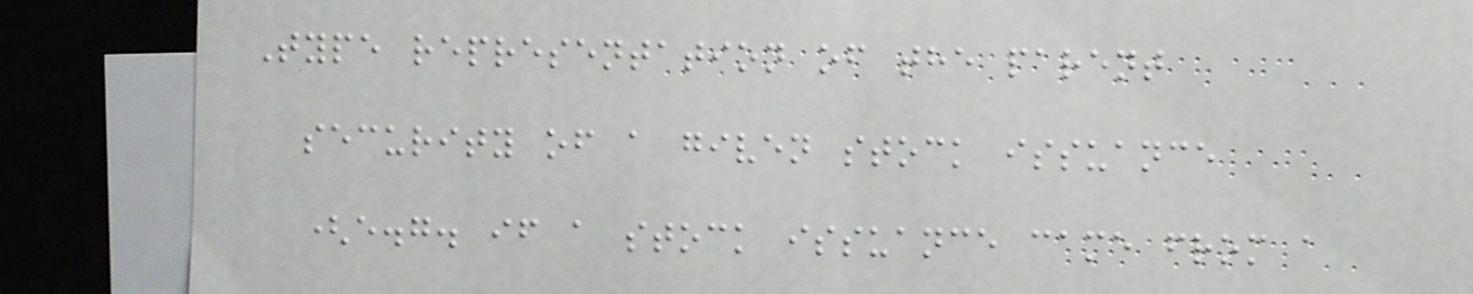Type representation of the parent
security of a given stock issuance
(e.g. if a stock issuance came from a
